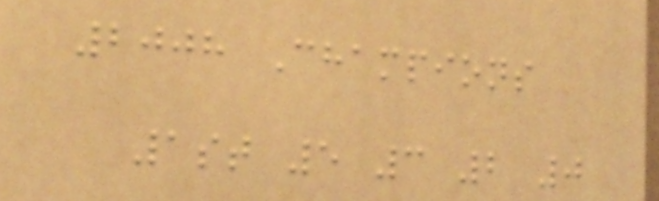2008 Champions
1st 5 3 2 0
